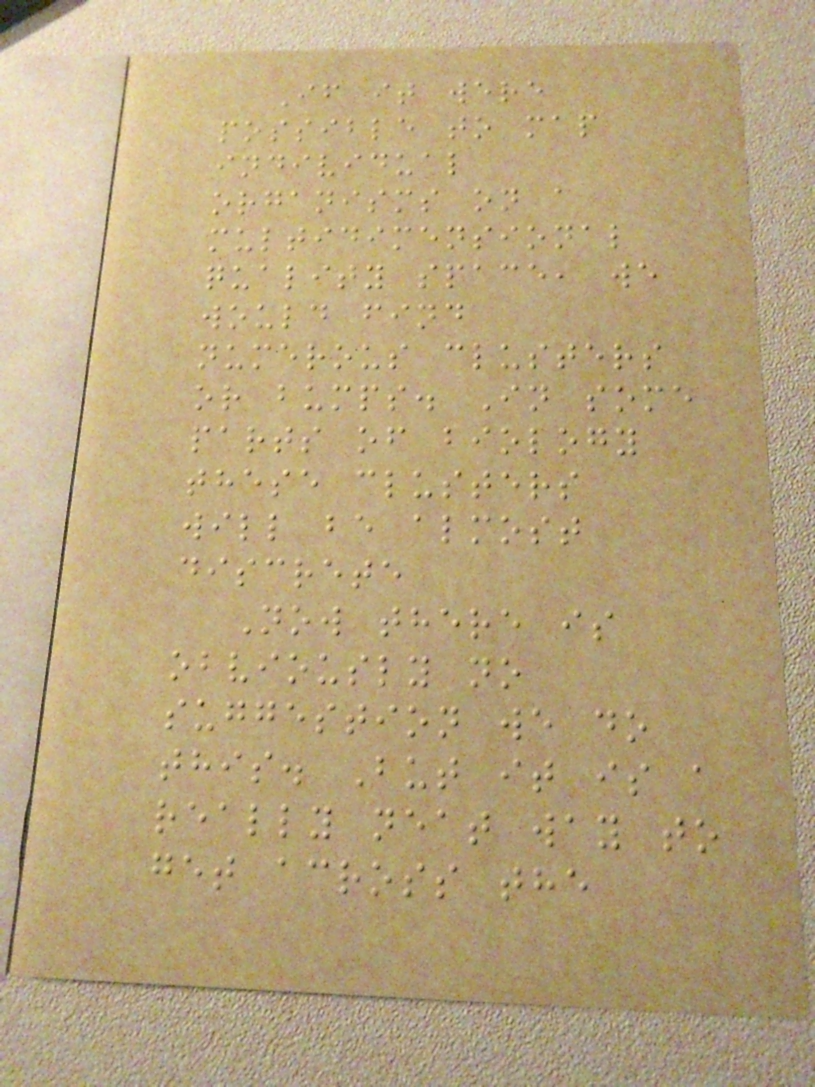If it were
possible to map
individual
organisms on a
multidimensional
quality space, we
would find
numerous clusters
or bumps. In some
parts of biology
these clusters
will be almost
discrete
Now there is
obviously no
suggestion we do
this. But it is a
really neat way to
get across the
